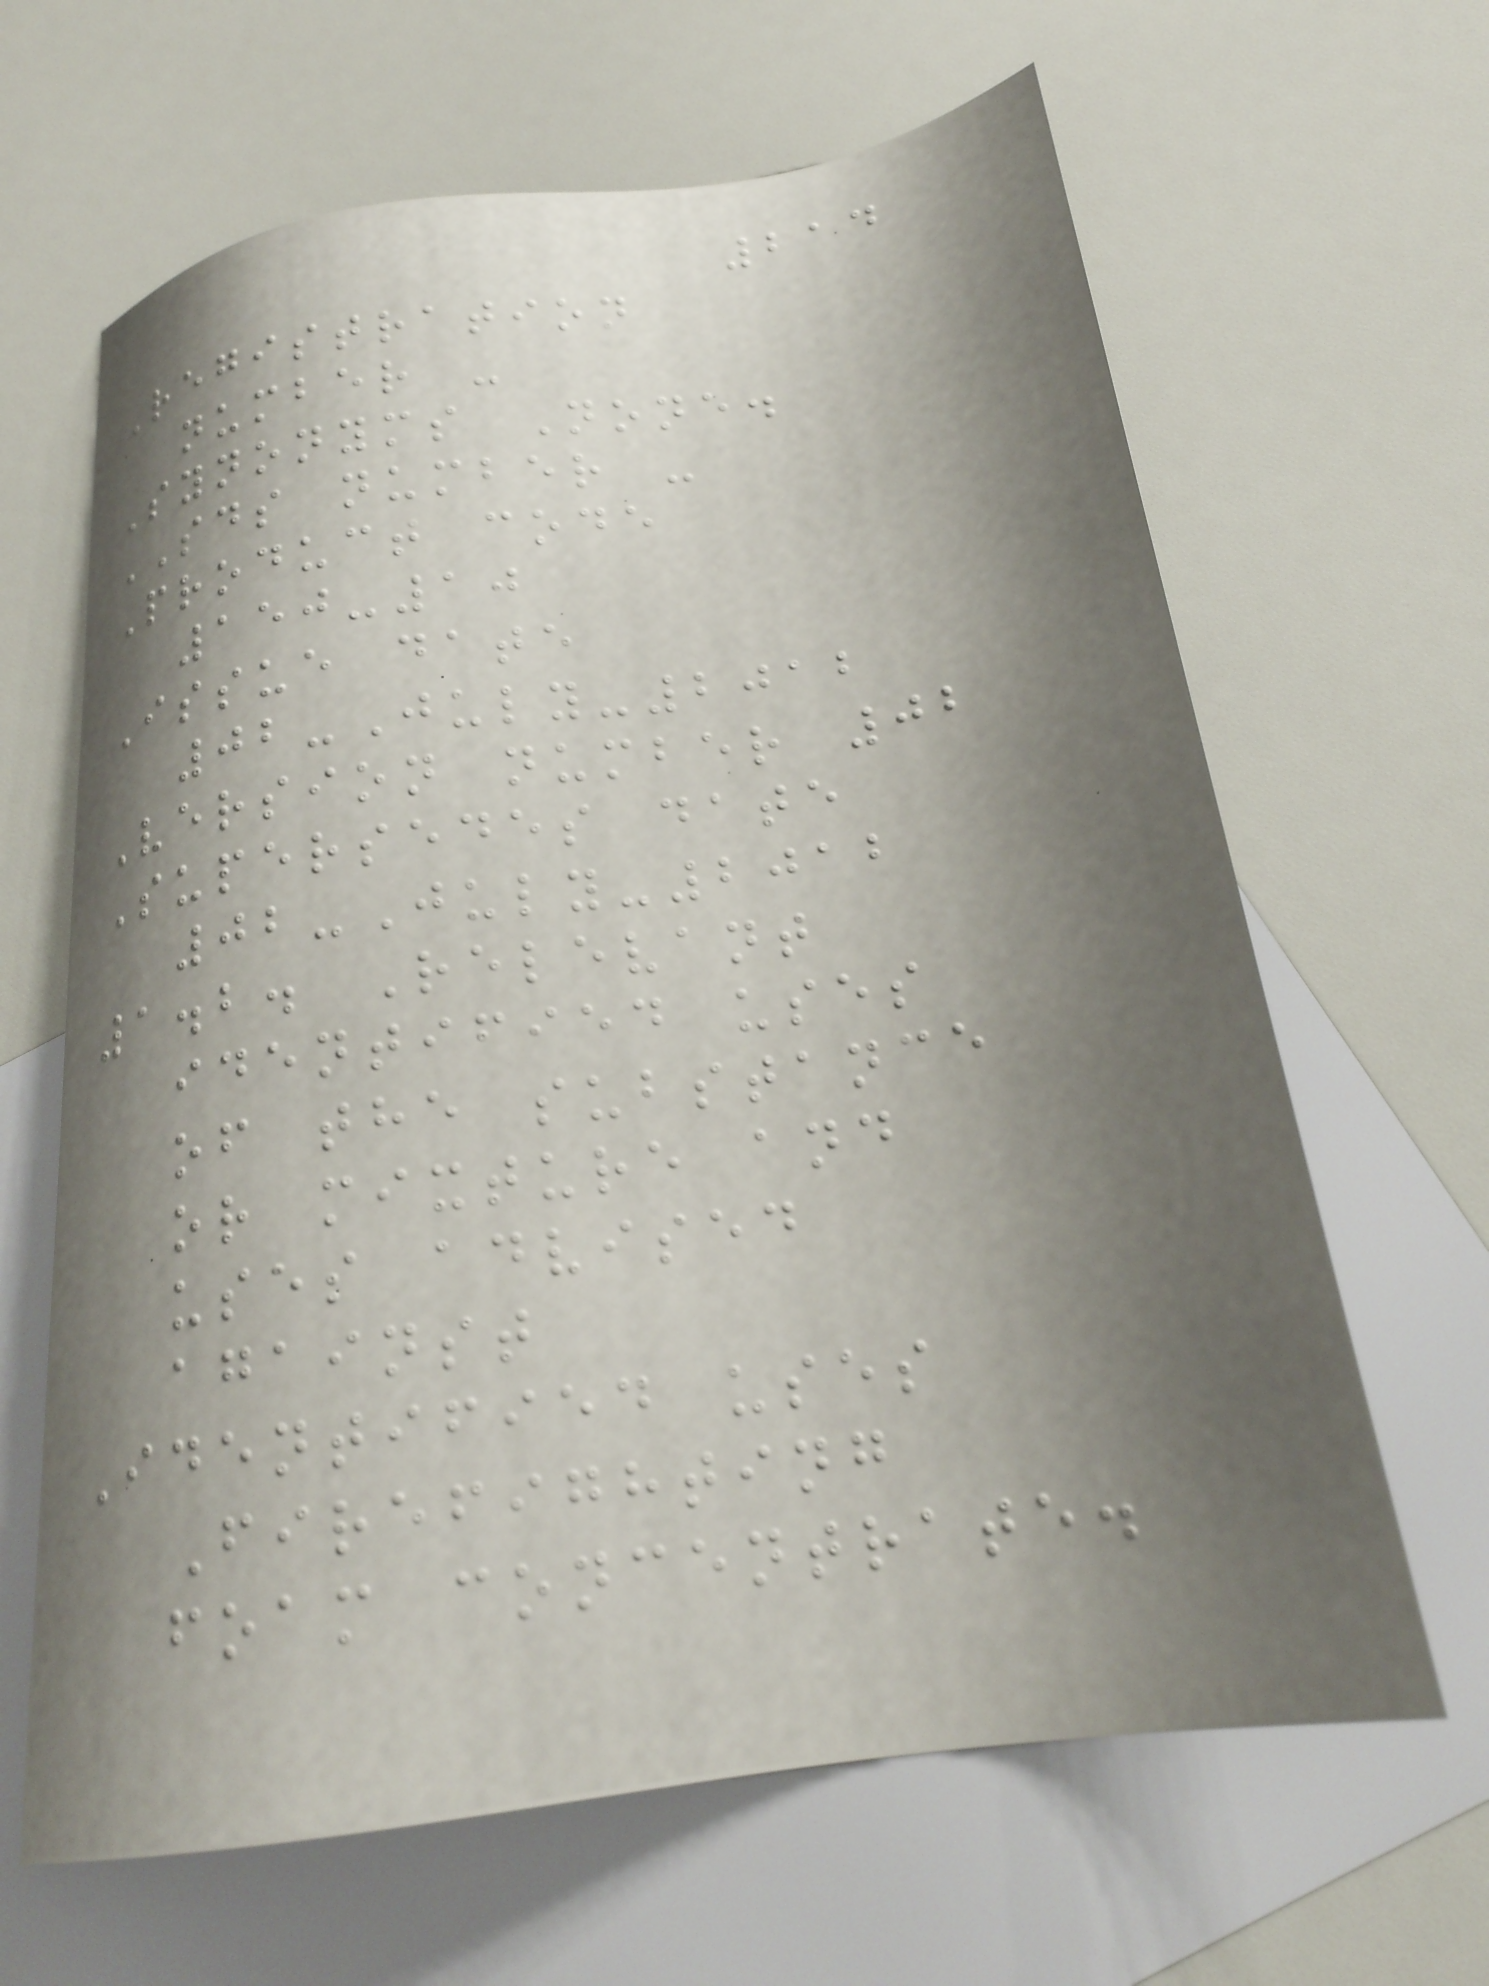214
Registration
number -
Synonyms None.
SDS number -
Product code
150-10
Issue date
02-July-2012
Version number 02
Supersedes date
02-July-2012
1.2. Relevant
identified uses
of the substance
or mixture and
uses advised
against
Identified uses
Firefighting
foam concentrate.
